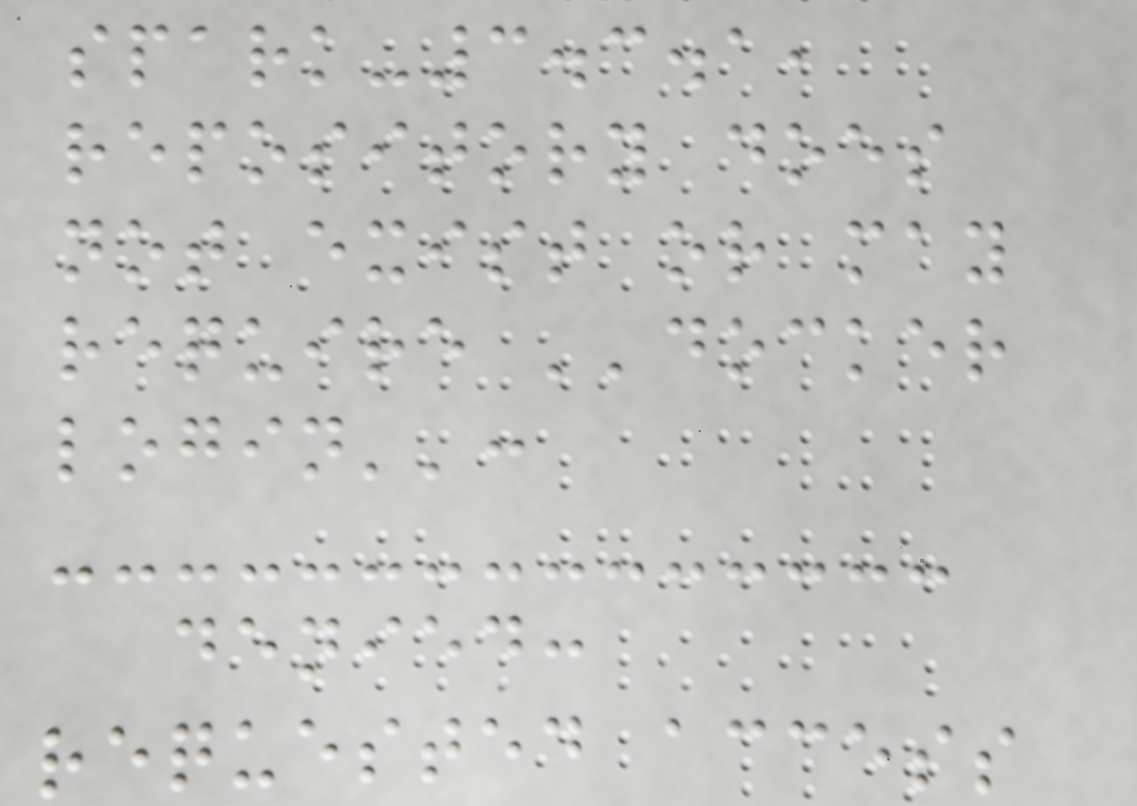spark-3.3.1,
repository does
not exist or may
require ''docker
login'':
denied:
requested access
